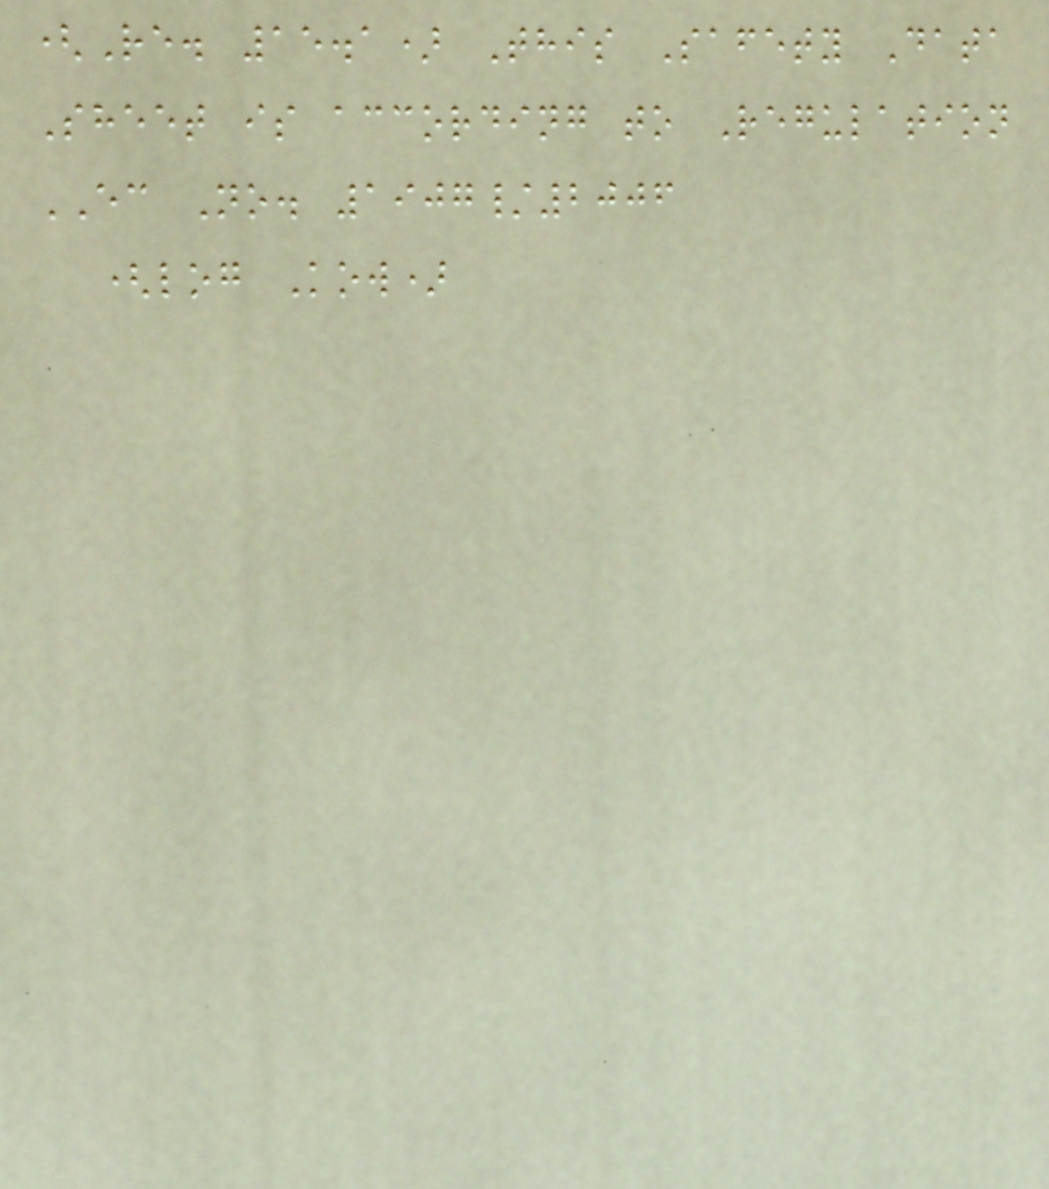(Re. 15.1) This Safety Data
Sheet is according to Regulation
EC No. 1907/2006
(log Kow)
